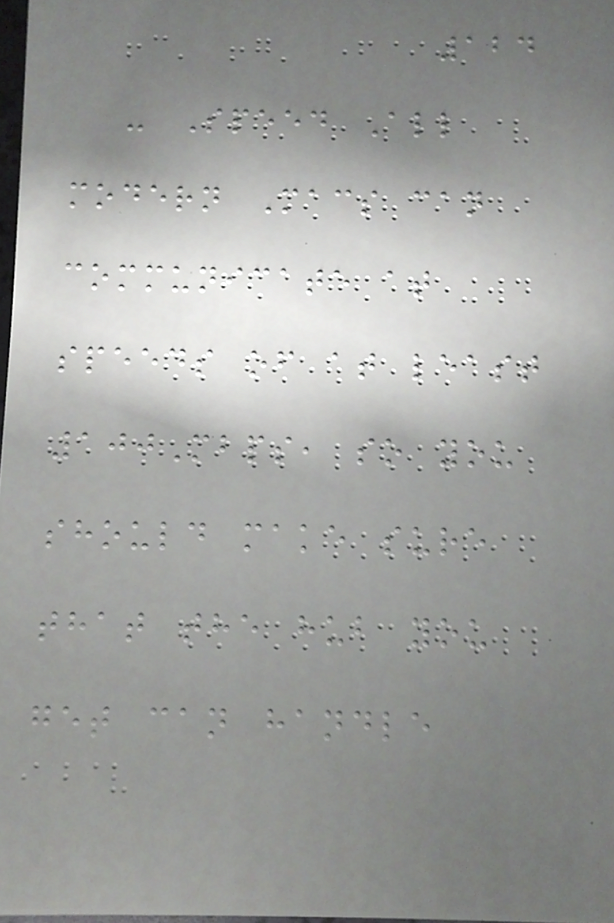124
- Speed All
modern Macs can
communicate at
speeds of at least
100Mbps, so you
should make sure
that the hub you
get can handle
